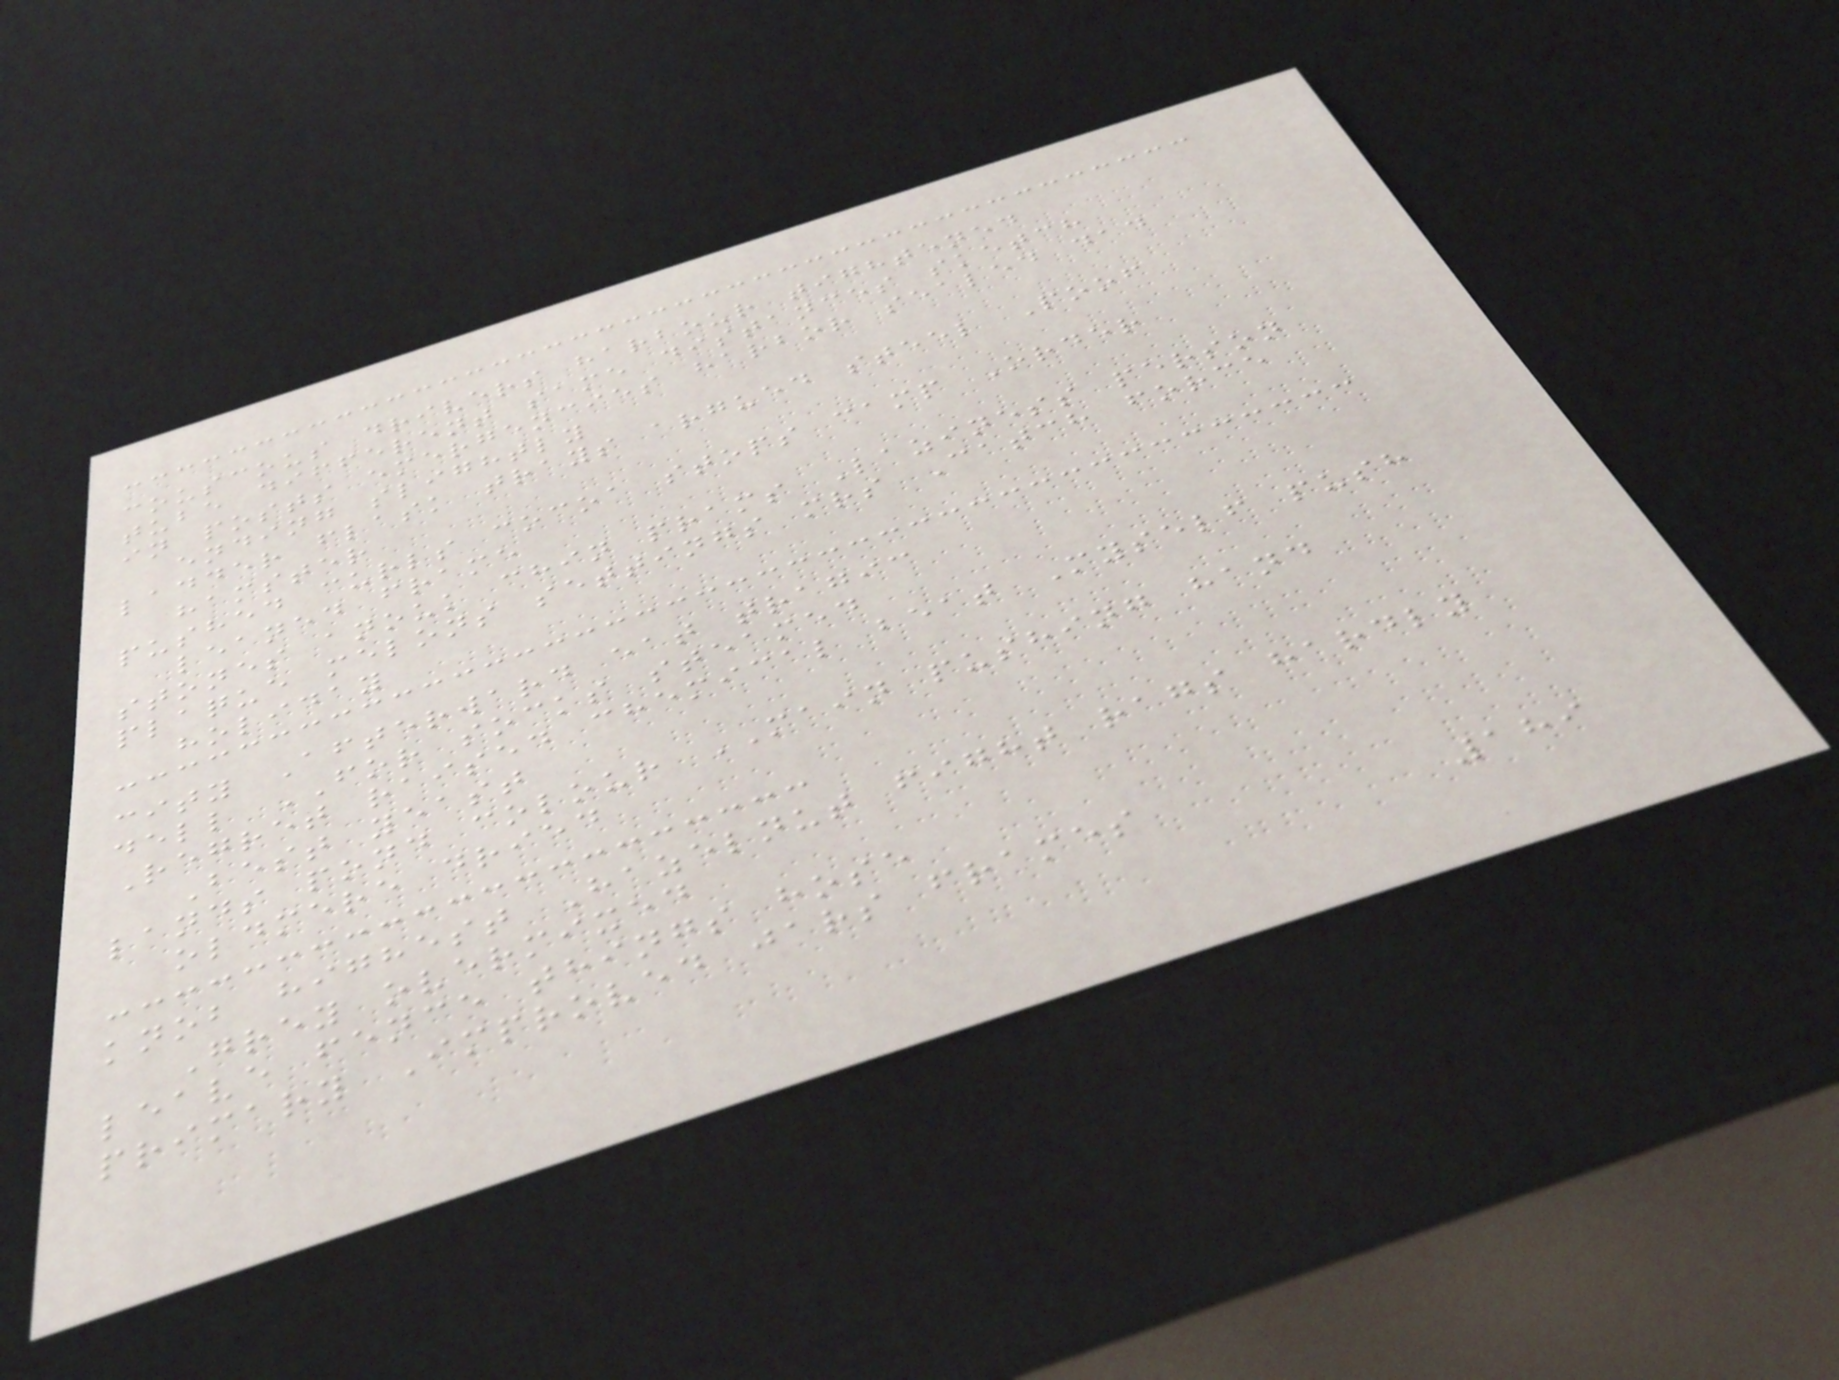couscous drivers harbour tightened
tube different same distances sketch
in posts emergencies harbor sealed dad
ending slightly
ladder flask trays argued steel Poof
hamster
pushed curls cocoa stops camp Order
leaned frame
stones anouk chin prams Laziness person
plaque melons settings mrs Catch force
holiday
city Afterward eat tragic
dell FOR socks steamed
Regret raised chemical beat Myself push
Best yeast
lands pond colour MAIN pushing hand
oldmere dried
knob highest Hazelnut fight rags hardly
Grey overmixed
leave fence things hose
primary Improved jars frames
189
